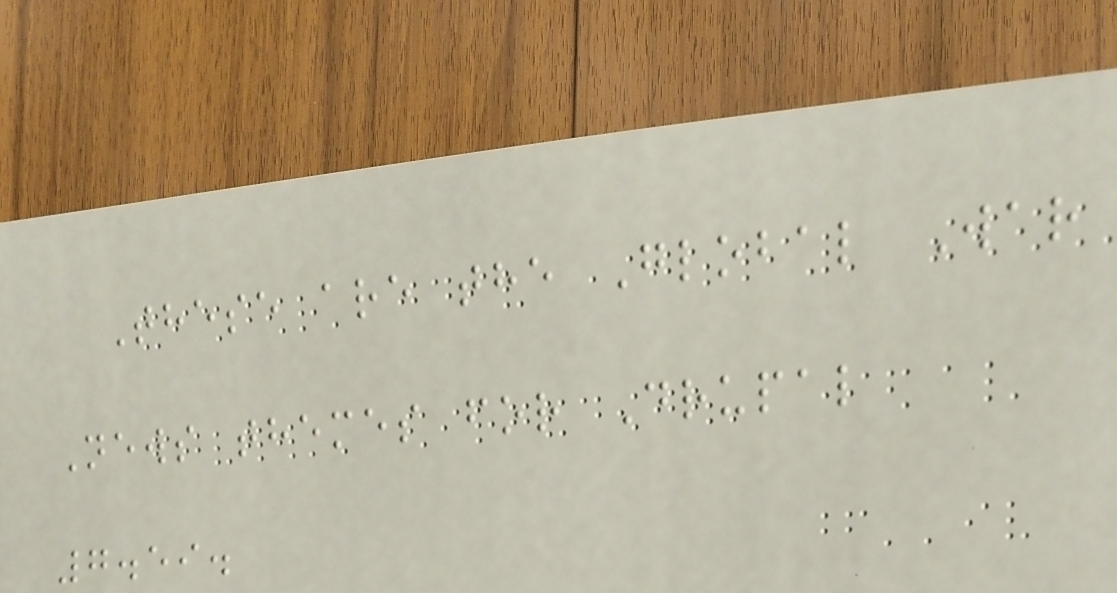These are the Global War
News themes for Drupal
7.59.
